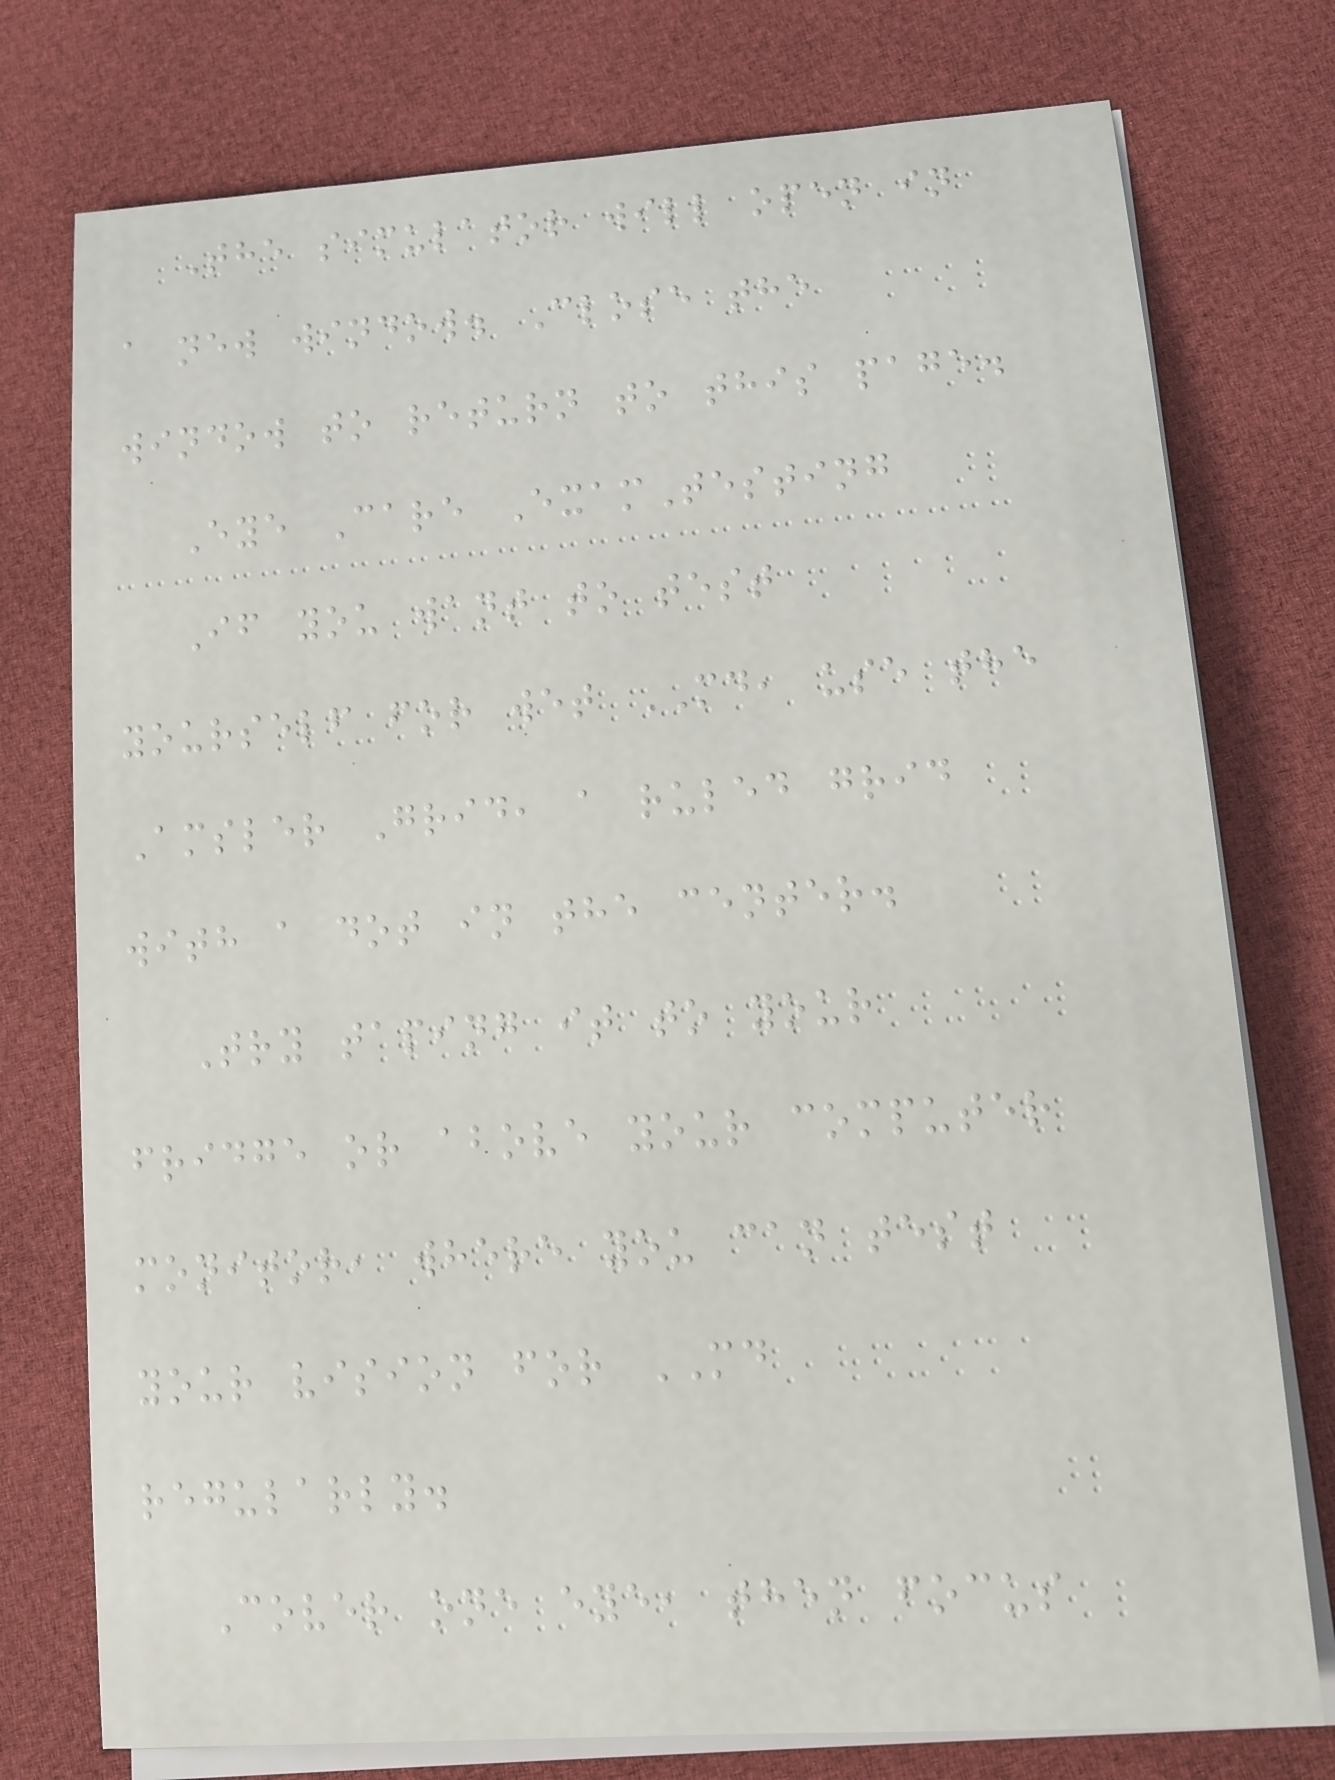The simulator will open in
a new window. Close the
window to return to this page.
Eye Care ExamTesting
If you want to test
yourself for wet MD, use the
Amsler Grid, a ruled grid
with a dot in the center.
Try taping it to your
fridge or above your computer
monitor, where you can test
your vision for MD
regularly.
Cover one eye, then focus
